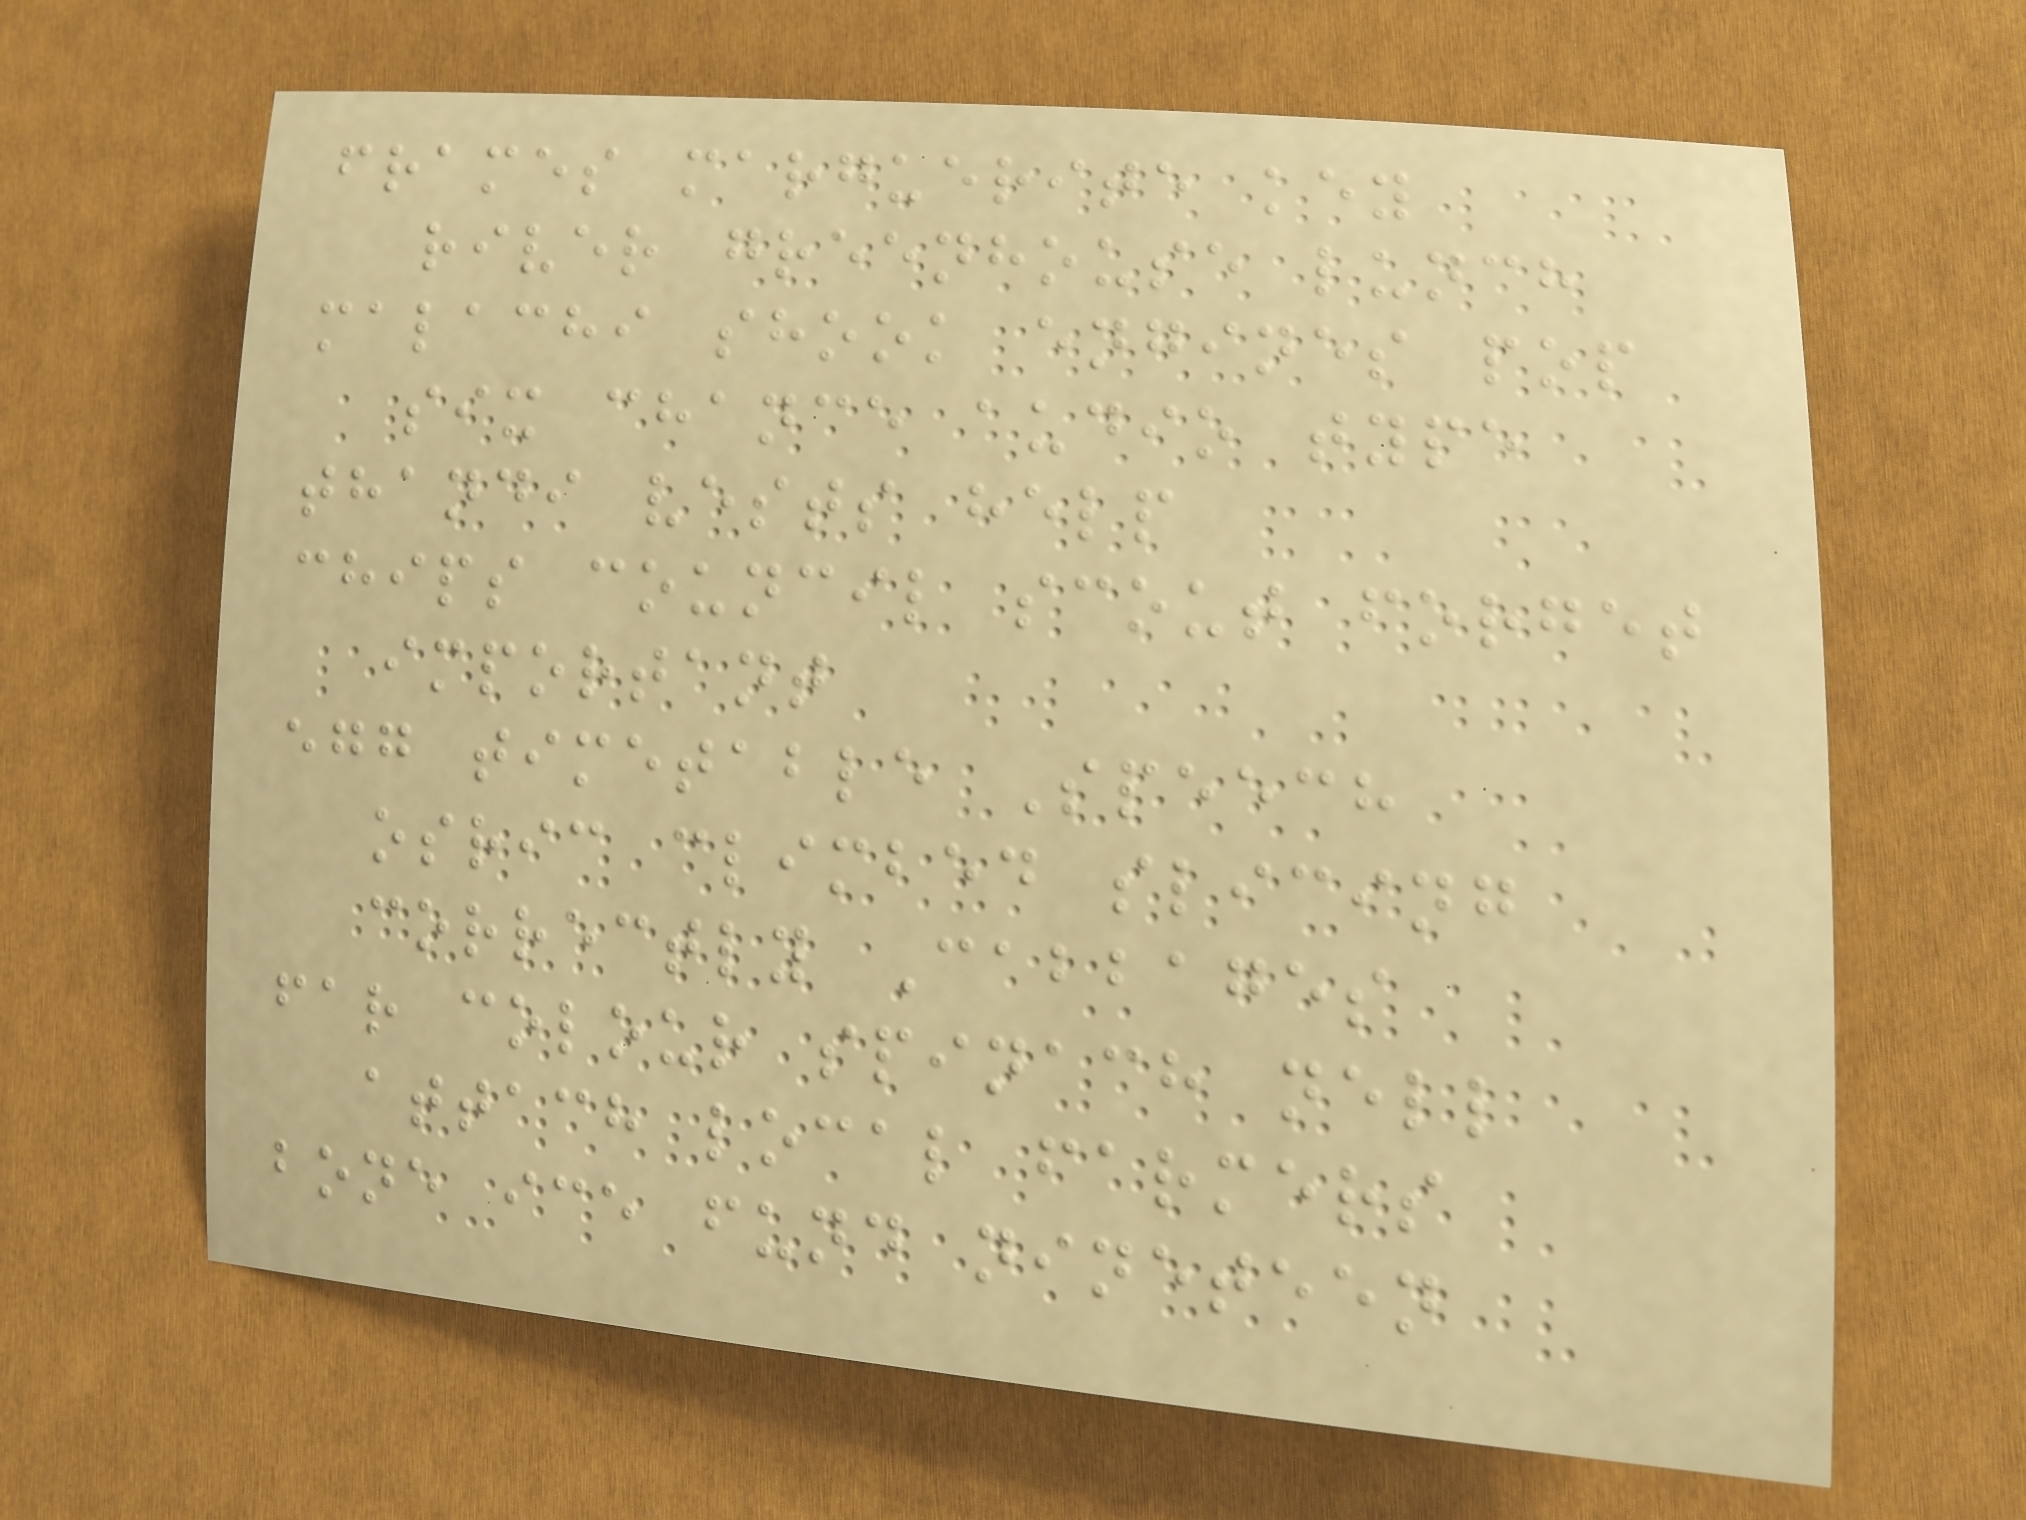frames marguerite key
river greenhouse lunch
malachi shook engines pop
six chance audio type
thandi vests help
chips council scout forget
important
egg timetable Speech
osric climbed slicing
correctly Cabbages
far colour spinach nell
attach local farmers
bone ice fund nineteen
